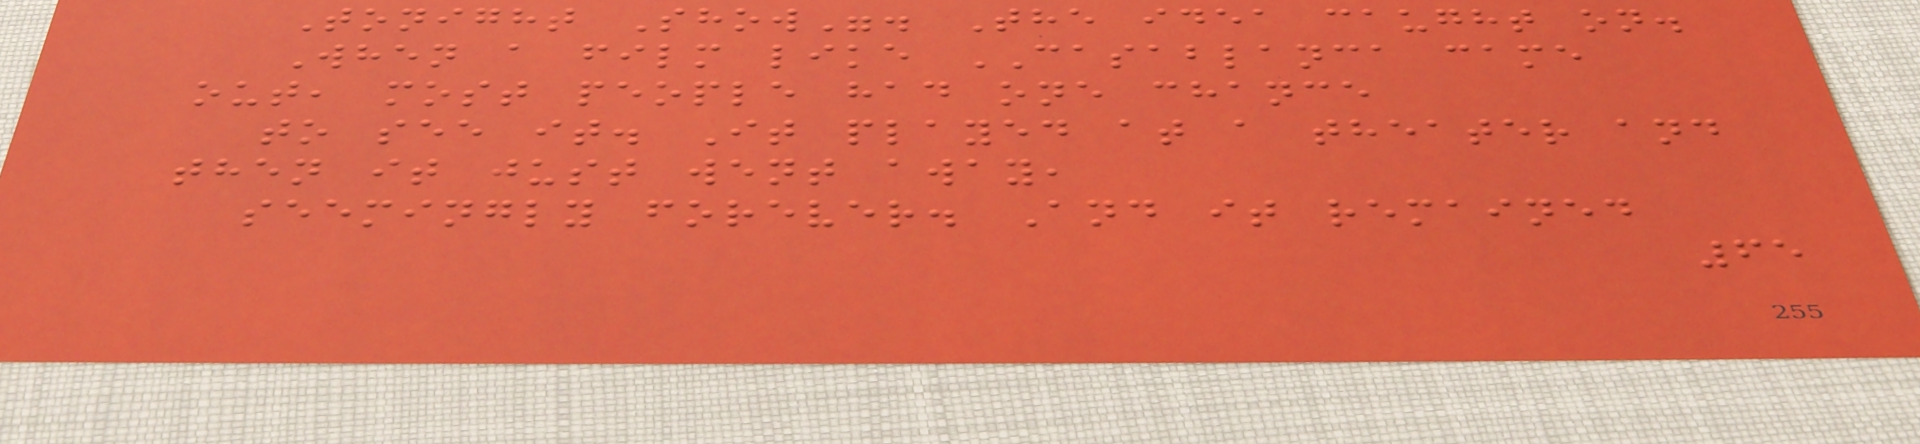Tonight Show". The idea caught on.
When a film like CASABLANCA came
out, most people had one chance
to see it. It played at a theater and
then it just went away,
seemingly forever. And it remained
65
